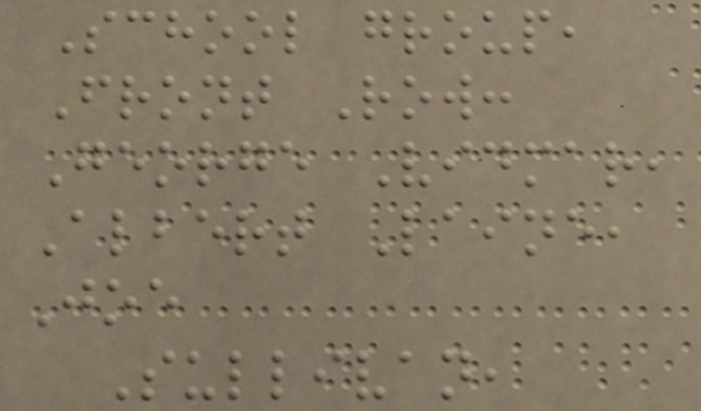School group,
Front Row:
George Vidmar,
Albert Laine,
Joe
Sullivan,
